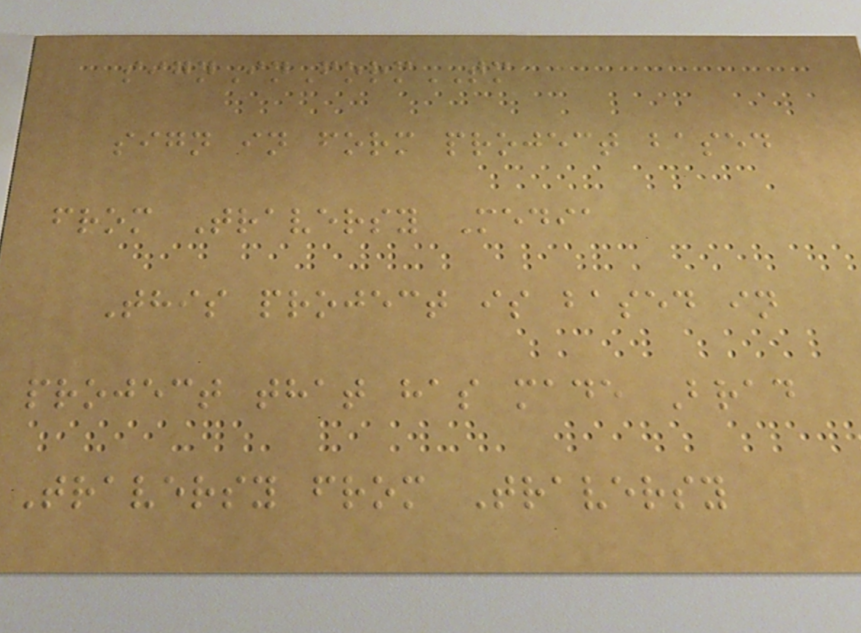signInFormTM
sign in form project based
from Traversy Media
This project is based in
project that has made Brad
Traversy from Traversy
